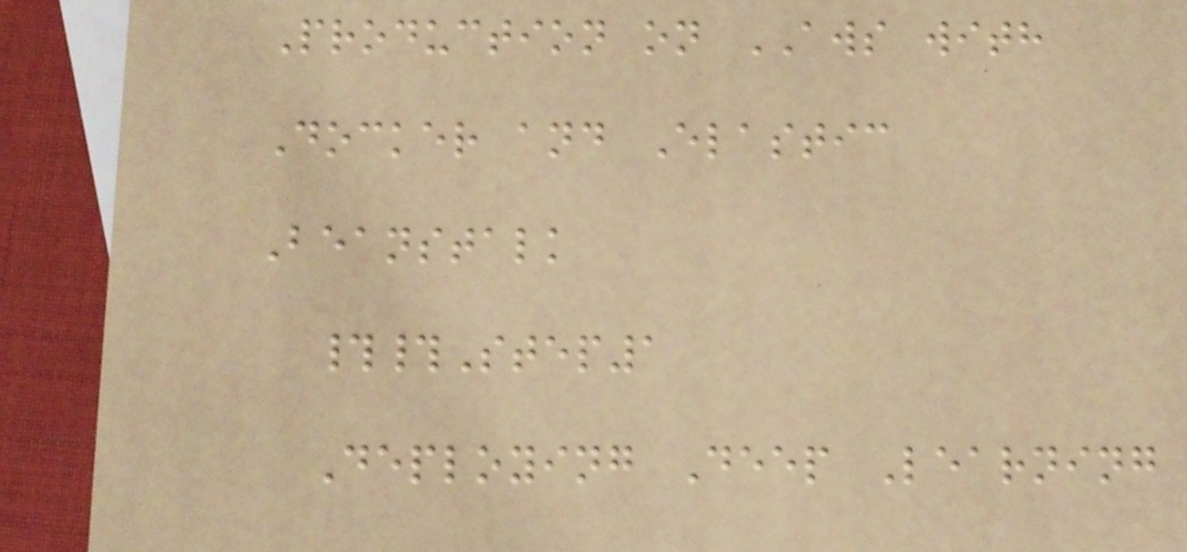Production on AWS with
Docker and Elastic
Beanstalk
##Step1
Deploying Deep Learning
